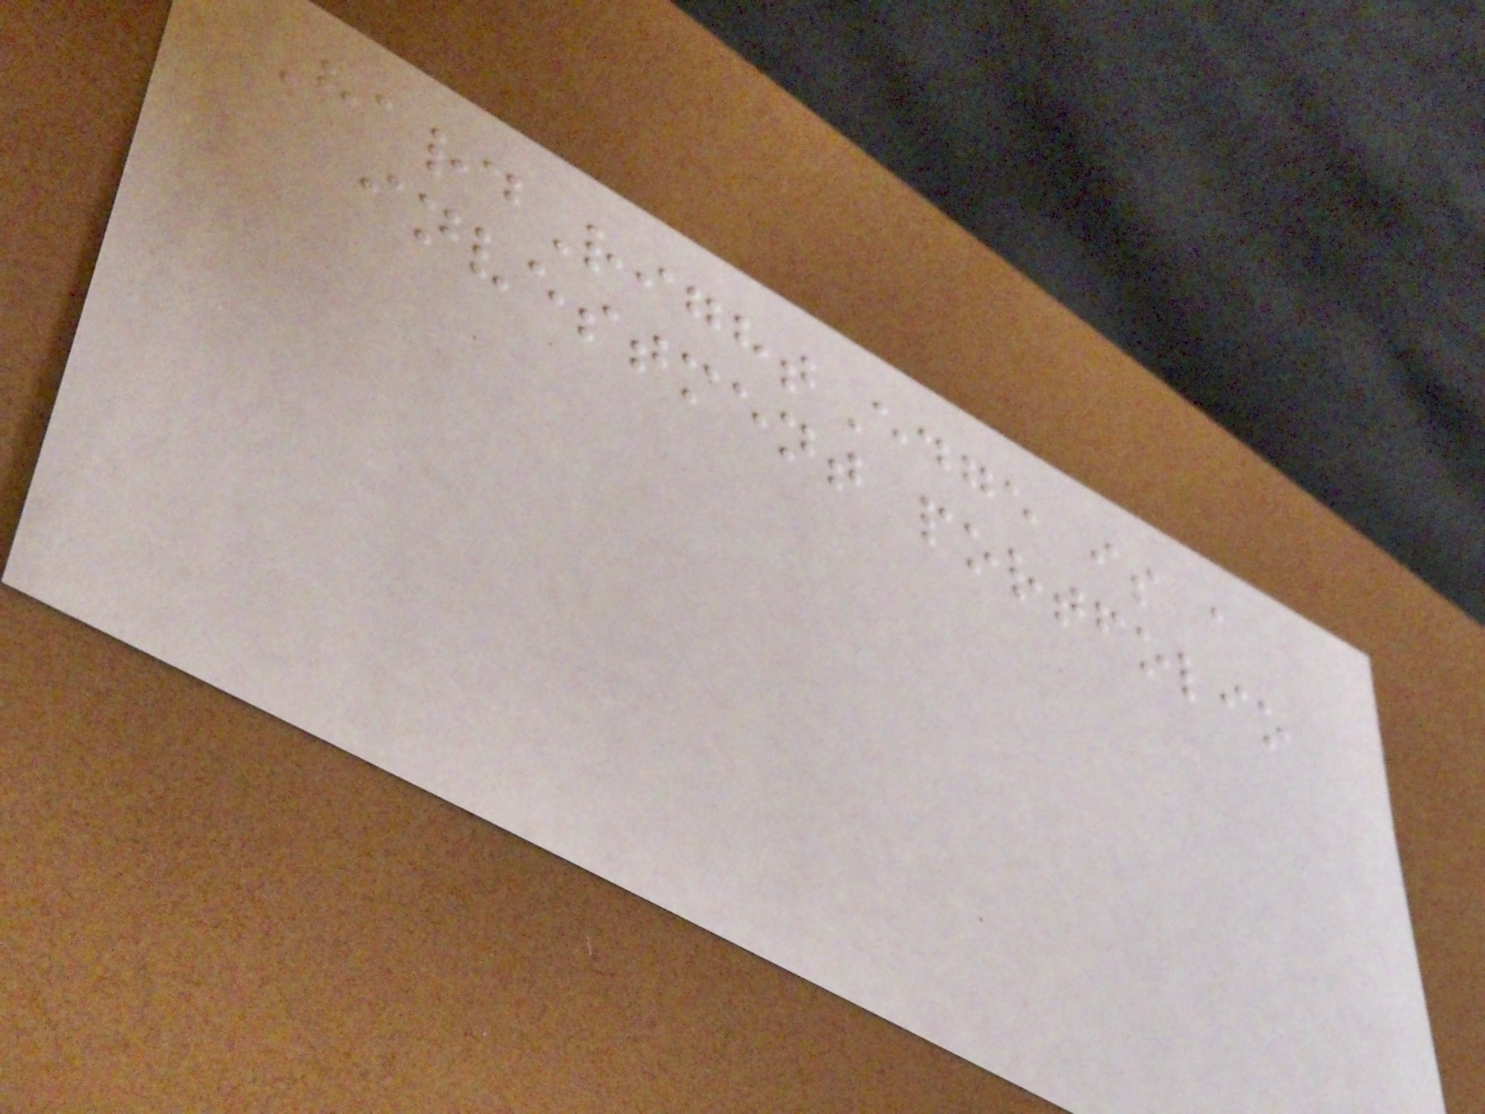HardRightEdge is a
investment portfolio
